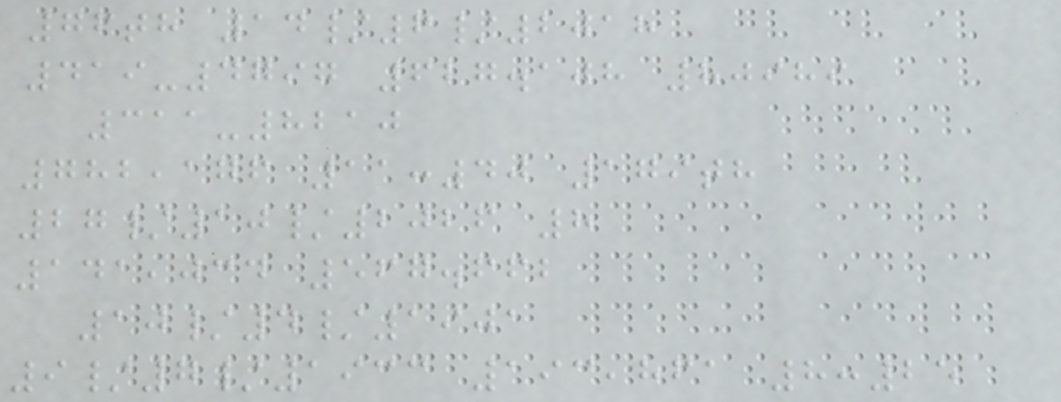76th 14/6/2018
419-4797 627.108 80989
311-8210
782,176 11:40 179th
27/10/2026 8
141,034 567.662
10/4/1901
9/7/1933 193,861 8:25
